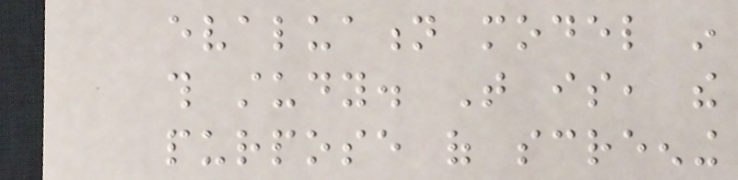evaluation model in
this study. That is, the
purpose of screening
